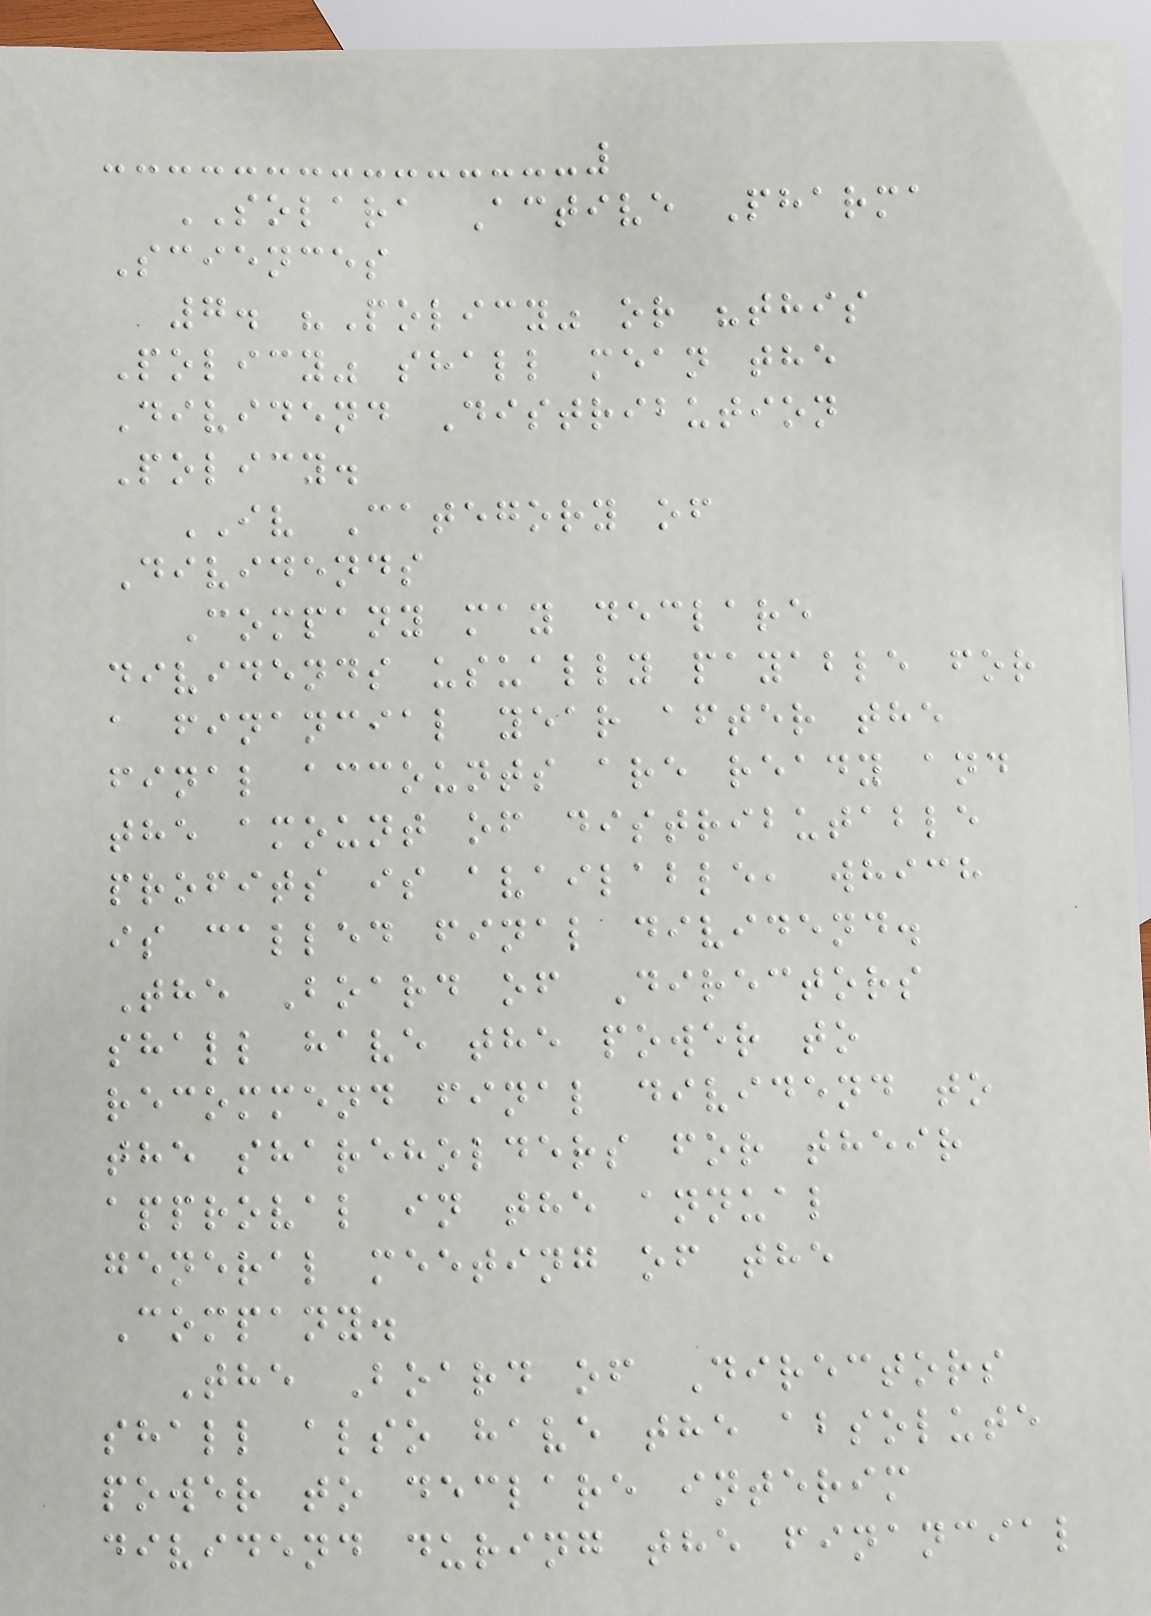SOLARA Active Pharma
Sciences
7. "Policy" or "this
Policy" shall mean the
Dividend Distribution
Policy.
IV Category of
Dividends
Company may declare
dividends usually payable for
a financial year after the
final accounts are ready and
the amount of distributable
profits is available, which
is called final dividend.
The Board of Directors
shall have the power to
recommend final dividend to
the shareholders for their
approval in the annual
general meeting of the
Company.
The Board of Directors
shall also have the absolute
power to declare interim
dividend during the financial
